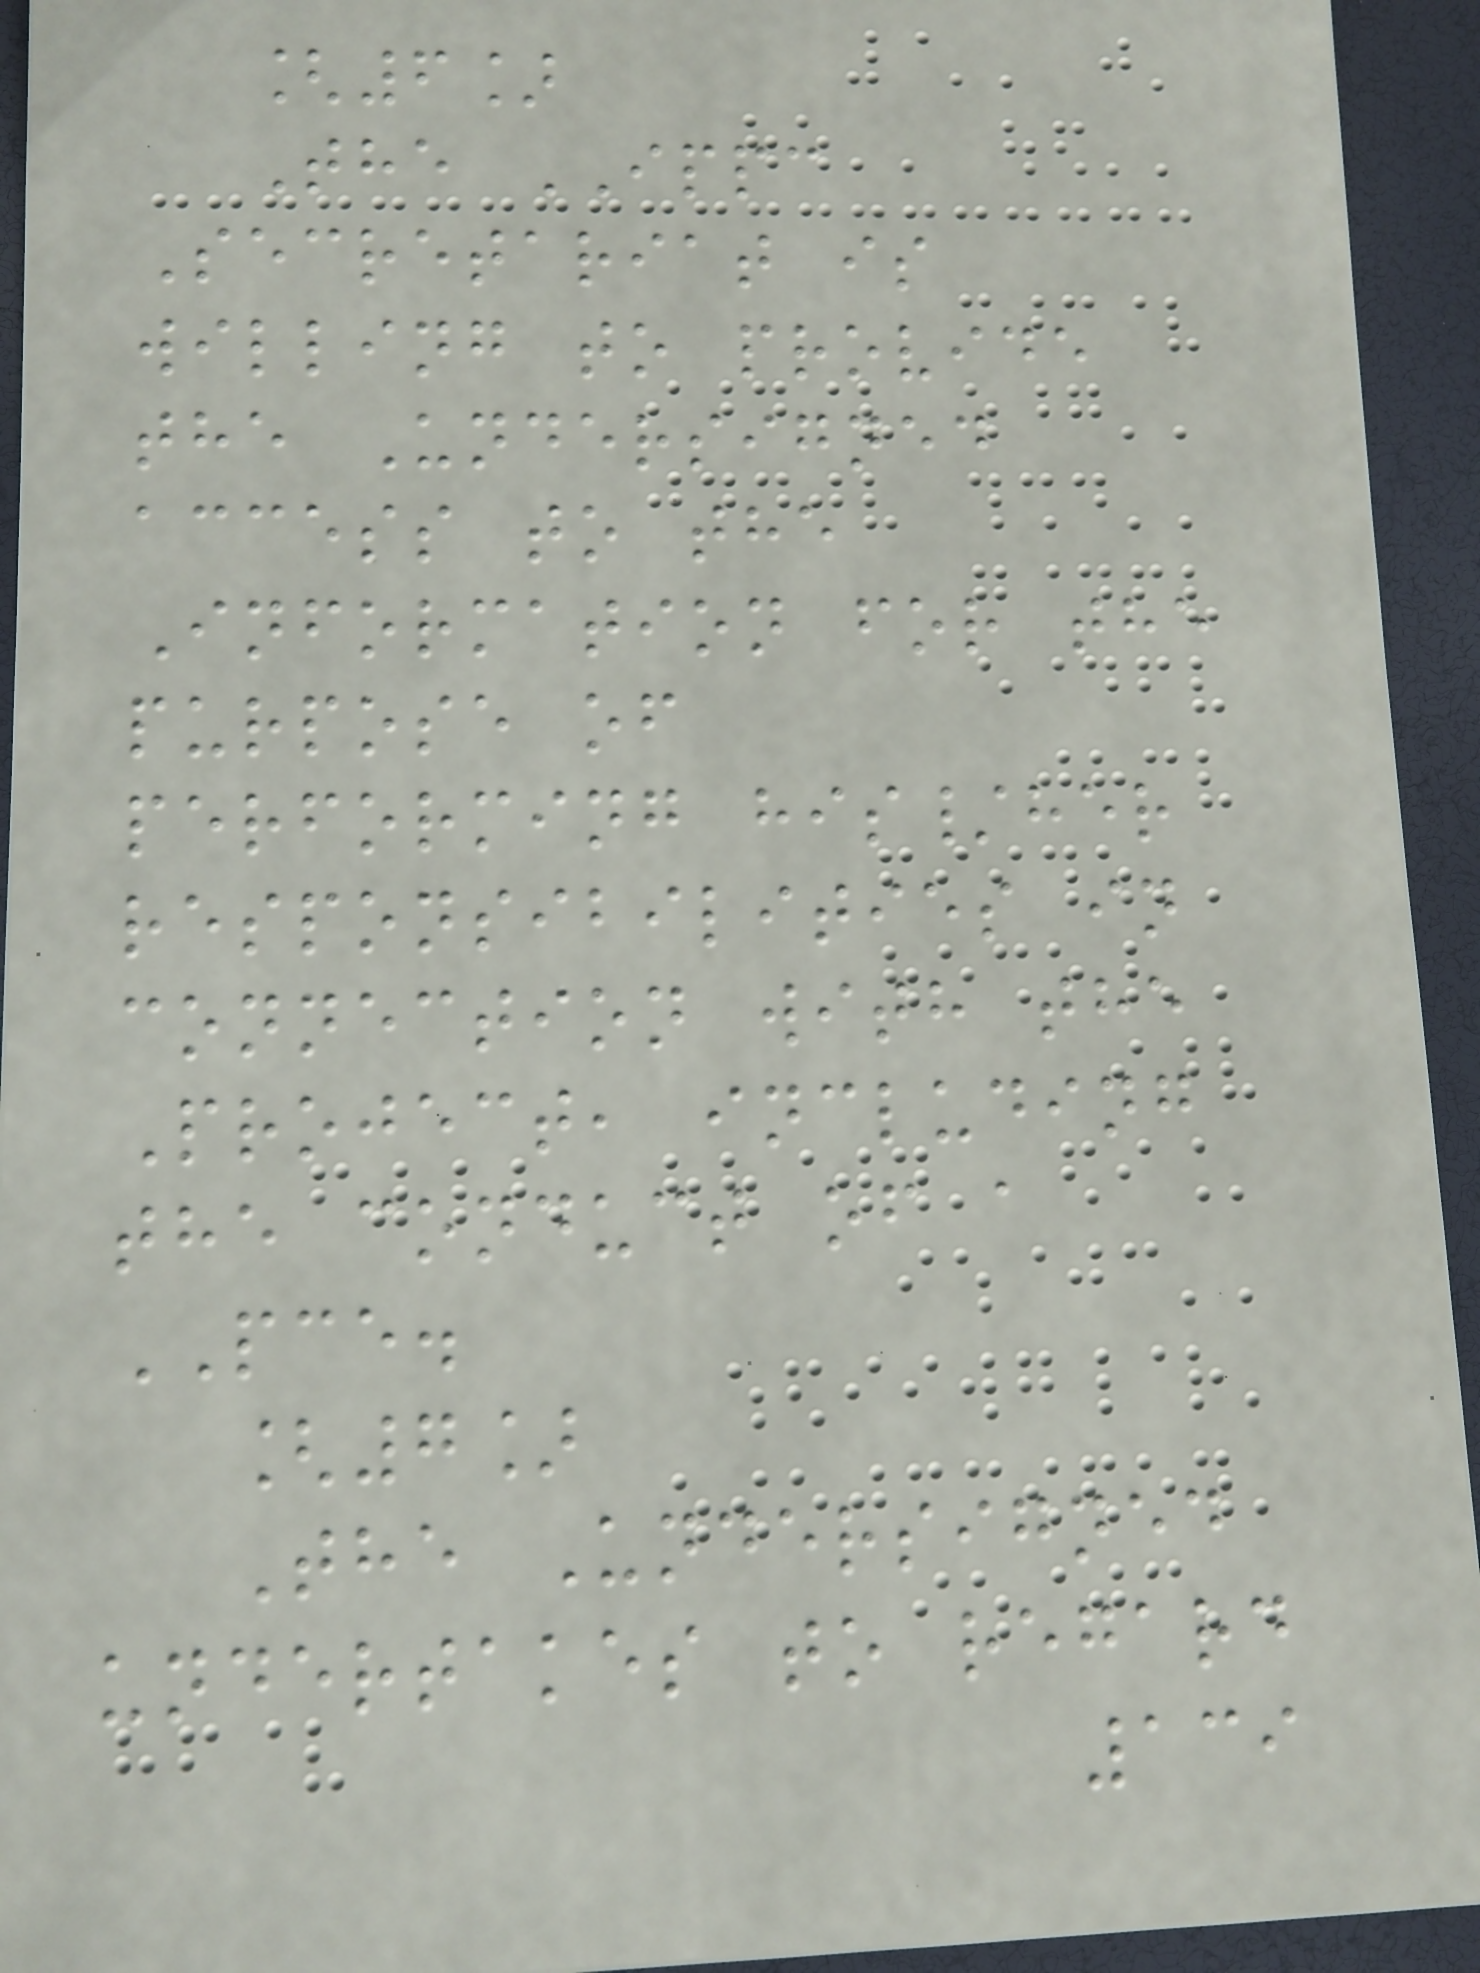[6]
The IPPC
Secretariat is
willing to provide
the Undersigned
access to the
Information for the
purpose of
performing his/her
responsibilities in
connection with the
Project, including
the conduct of a
PCE.
[7]
The Undersigned
undertakes to regard
139
